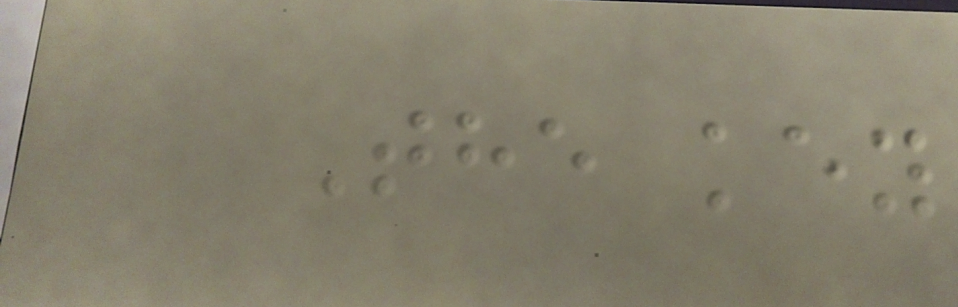The key
